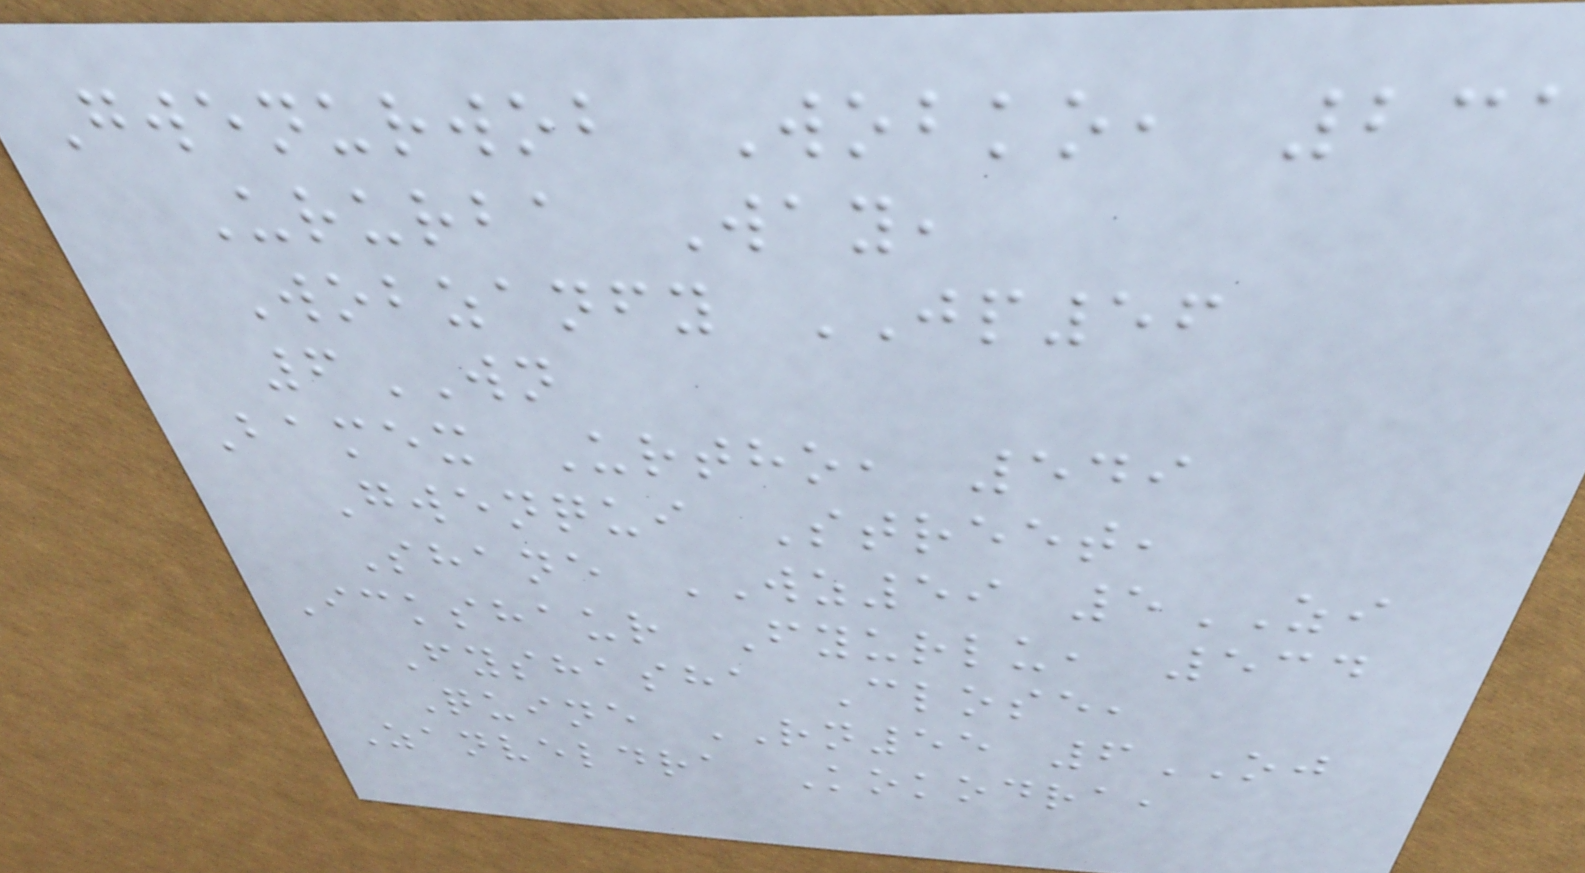Gwenurwob Wobko, 231
Ururba Way,
Wobzanfy JP56
6WN
Bamex Urtho, 549
Gwenqui Street,
Shane WZ59 5ZI
Ickshaur Fyurlu, 534
Fyshasha Close,
Quine RN55 6OJ
Zanveldra Kokodra,
